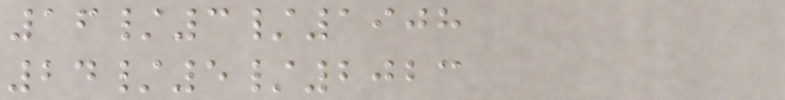16/3/1908
24/5/2023
